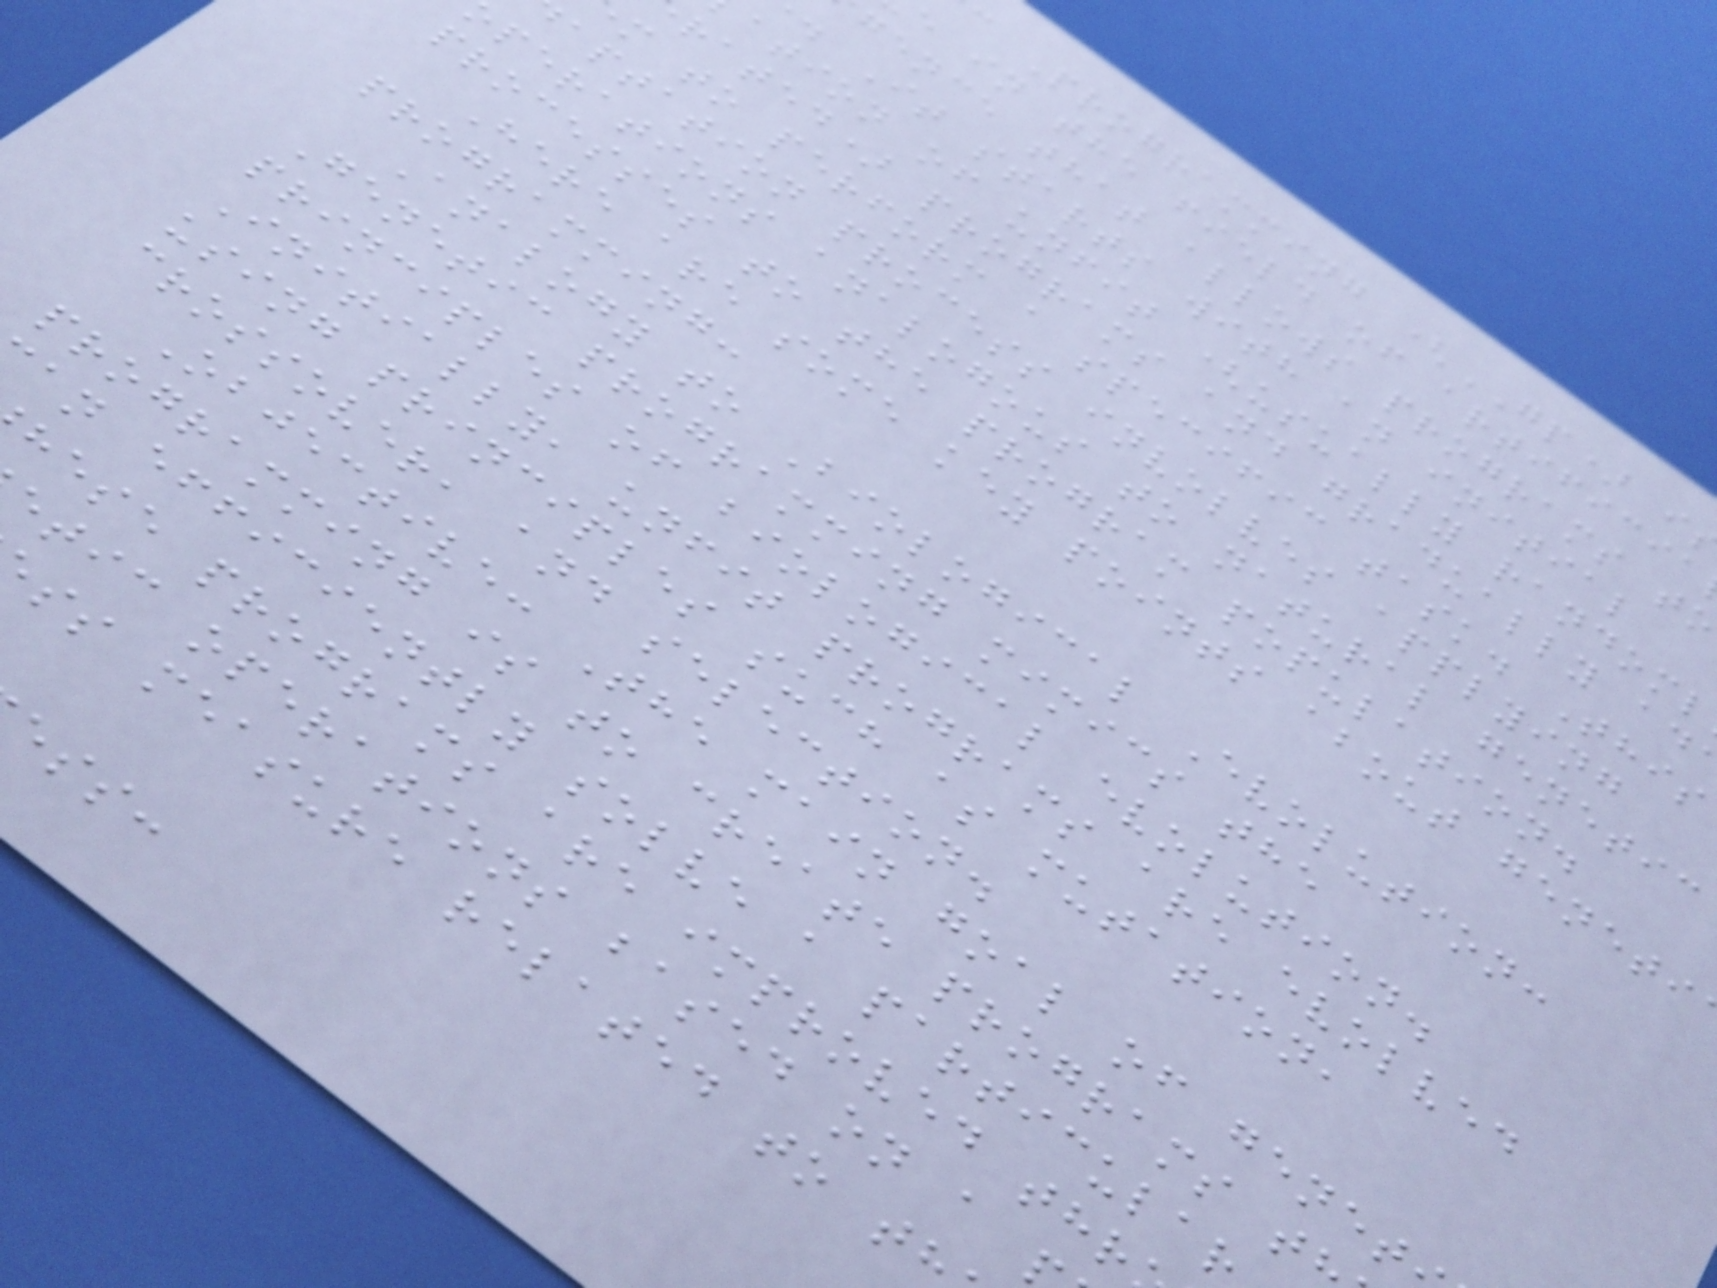c Programming (GP) i
e in the field of artificia
gence that allows programs to
. It starts with an initial
ation of unfit (usually randoml
rated) programs and gradually ad
m to perform a specific task. This
aptation process involves applying
perations analogous to natural genetic
processes to the program population.
Here are some key points about geneti
programming:
Analogy to Biological Evolution:
Genetic programming mimics the
principles of biological evolution.
Initially, unfit programs are evolved
using principles such as mutation,
crossover, and selection.
Objective: The main goal of genet
programming is to create programs t
an efficiently solve a particular
hese programs are improved thr
etic operations based on a
ss measure related to th
ess:
